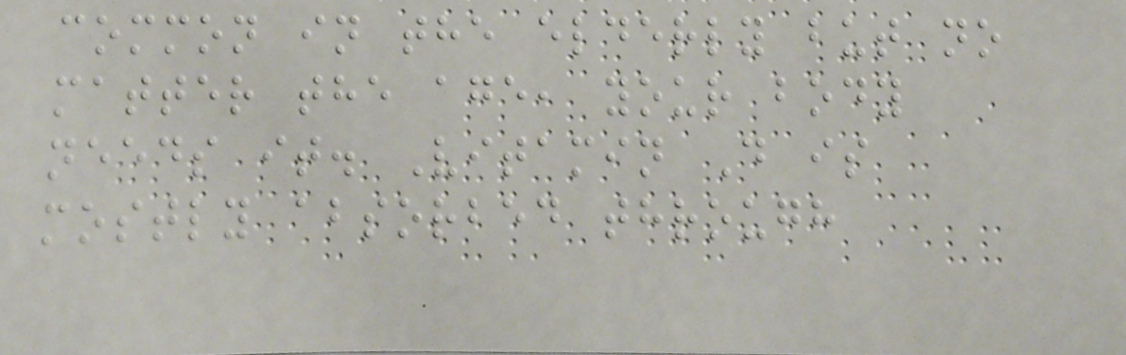common in the elderly but no
matter the age, your body
needs it. Vitamin D is
mostly absorbed through
